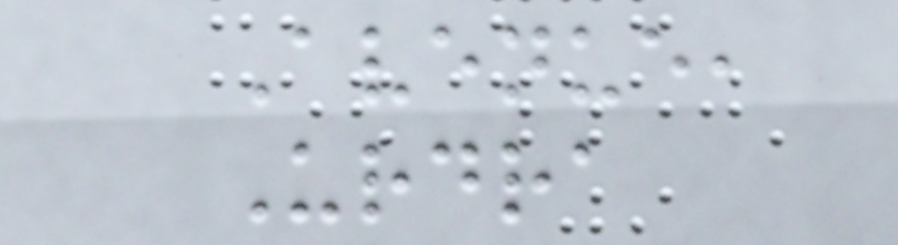Avenue,
Urdra
